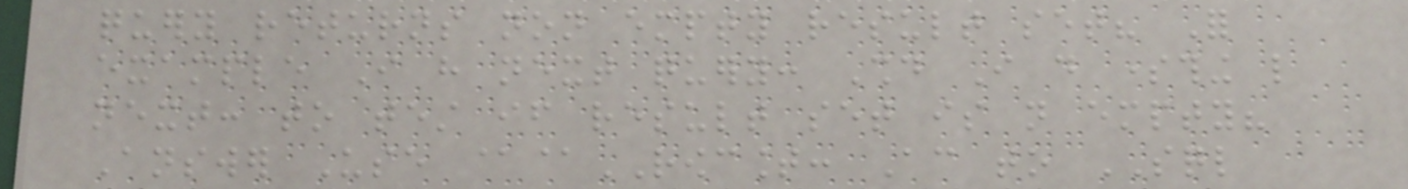query returns non empty result set? For
example I have next query: Should I do something like
next: to test if result set is not empty?
Answer Use @@ROWCOUNT: According to SQL
